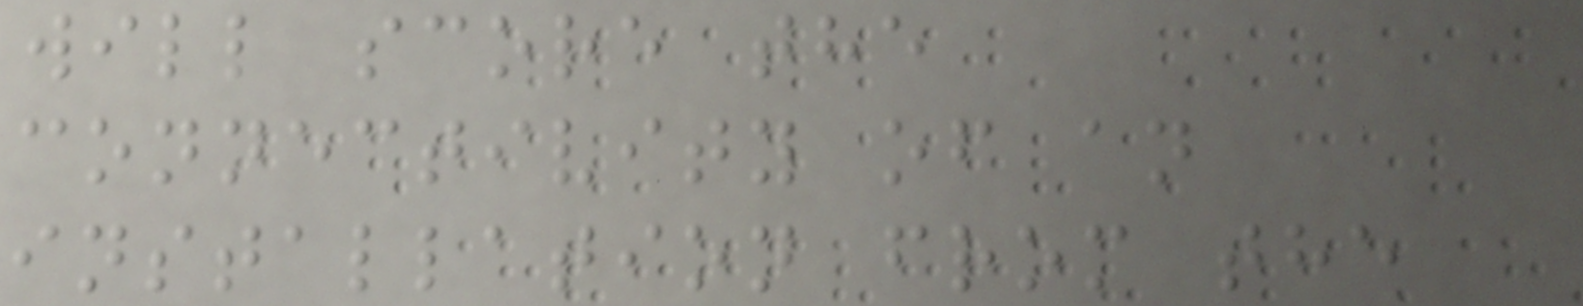will score the
connectivity of an
installation from the
